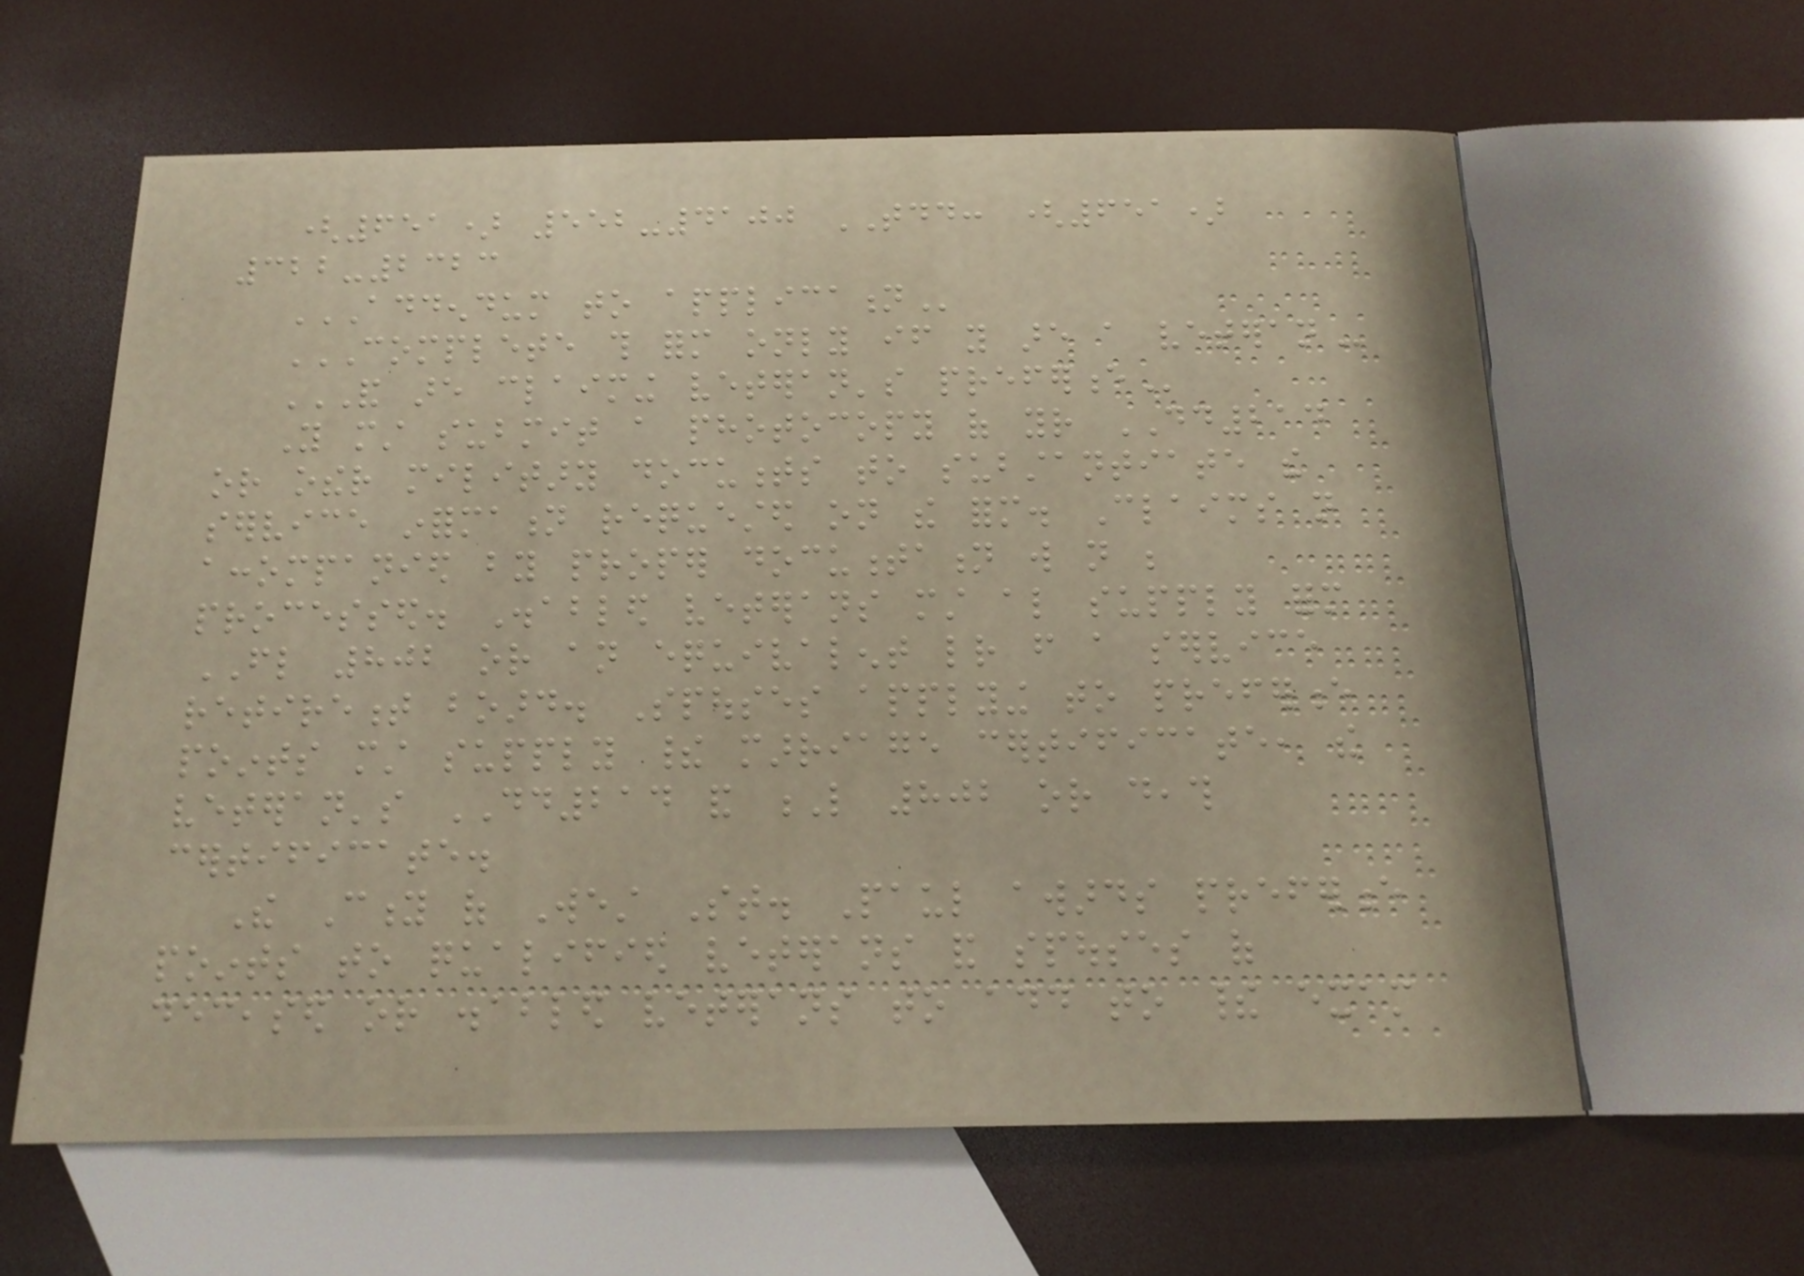(651) 552-4100 TDD: (651)
322-2323
ADDENDUM TO APPLICATION
COMPLETE THIS FORM ONLY IF YOU ARE A VETERAN
AND ARE CLAIMING VETERAN'S PREFERENCE
You must submit a photocopy of your DD214
or other military documents to substantiate the
service information requested on the form. Claims not
accompanied by proper documentation will not be
processed. Disabled veterans must also supply form
FL 802 or an equivalent letter from a service
retirement board. Spouses applying to preference
points must supply their marriage certificate, the
veteran's DD214 and L 802 or death
certificate.
The City of West St. Paul awards preference
points to qualified veterans and spouses of
deceased or disabled veterans to add to their exam
